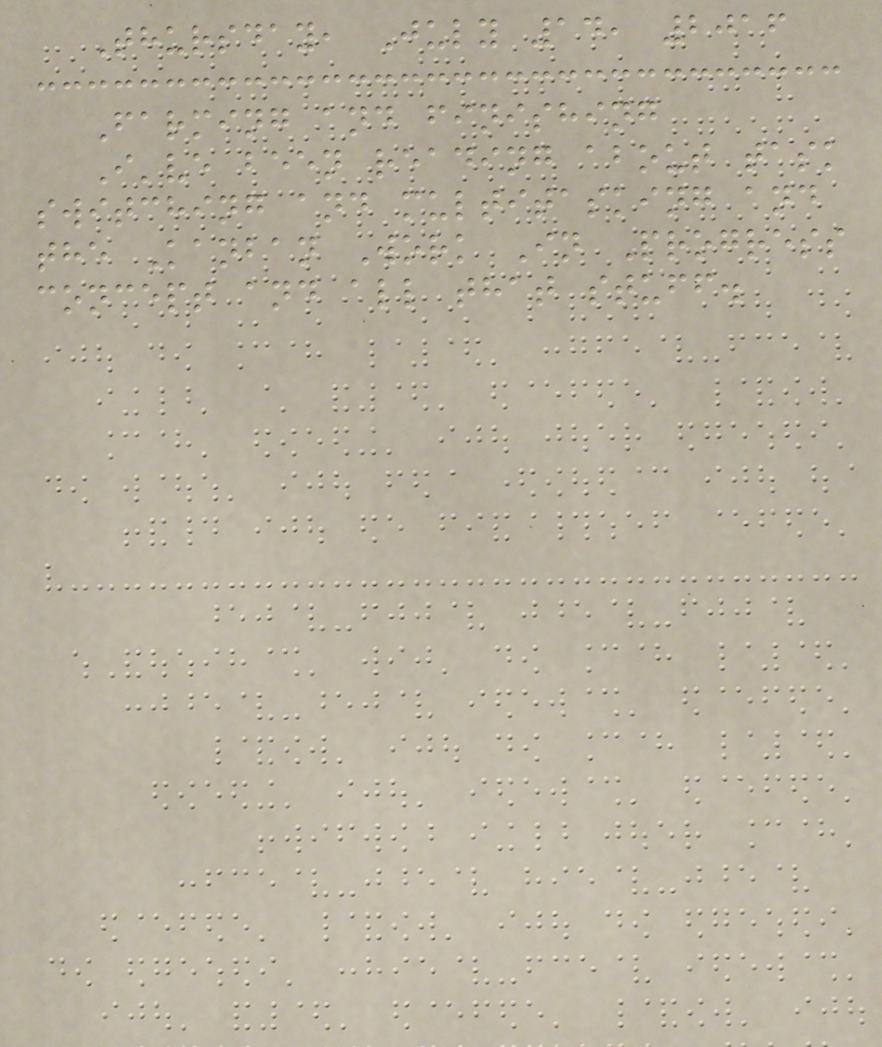Thursday, July 14, 2016
Farming and finishing
I've been reading about task
switching and multitasking and
the Kanban Work In Progress
concept and all that stuff.
